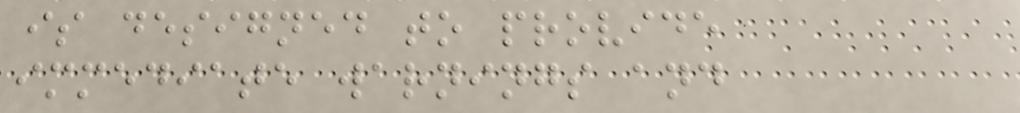is designed to provide
immediate warnings and
